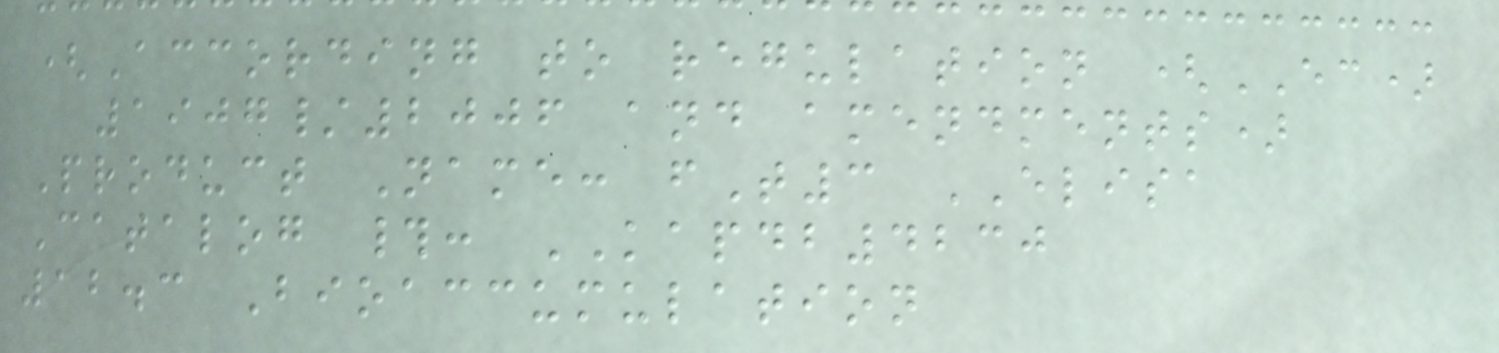(According to regulation (EC)
1907/2006 and amendments)
Product Name: fT3 ELISA
Catalog #: KAPDB4230
12.3 Bioaccumulation
